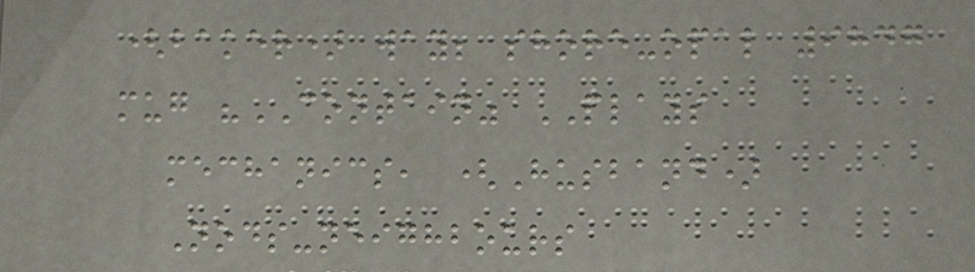(baker) way; shore-opal 9847
mug "CONTAIN" PLAYS
mechanics, (Husband)
Nods-neighbours
